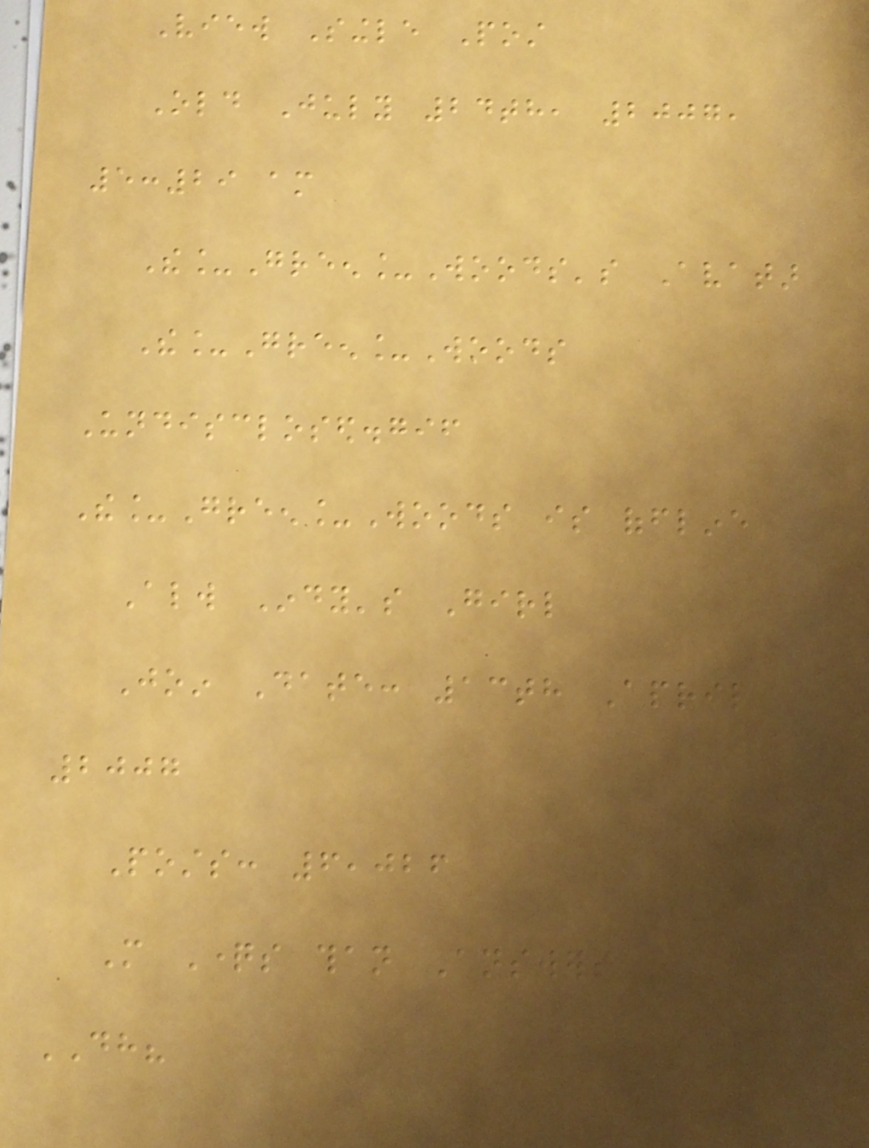View Single Post
Old July 24th, 2007,
5:29 am
The_Green_Woods's Avatar
The_Green_Woods
Undisclosed.gif
The_Green_Woods is offline
Always Indy's Girl
Join Date: 13th April
2007
Posts: 6,026
More Questions than Answers in
DH?
